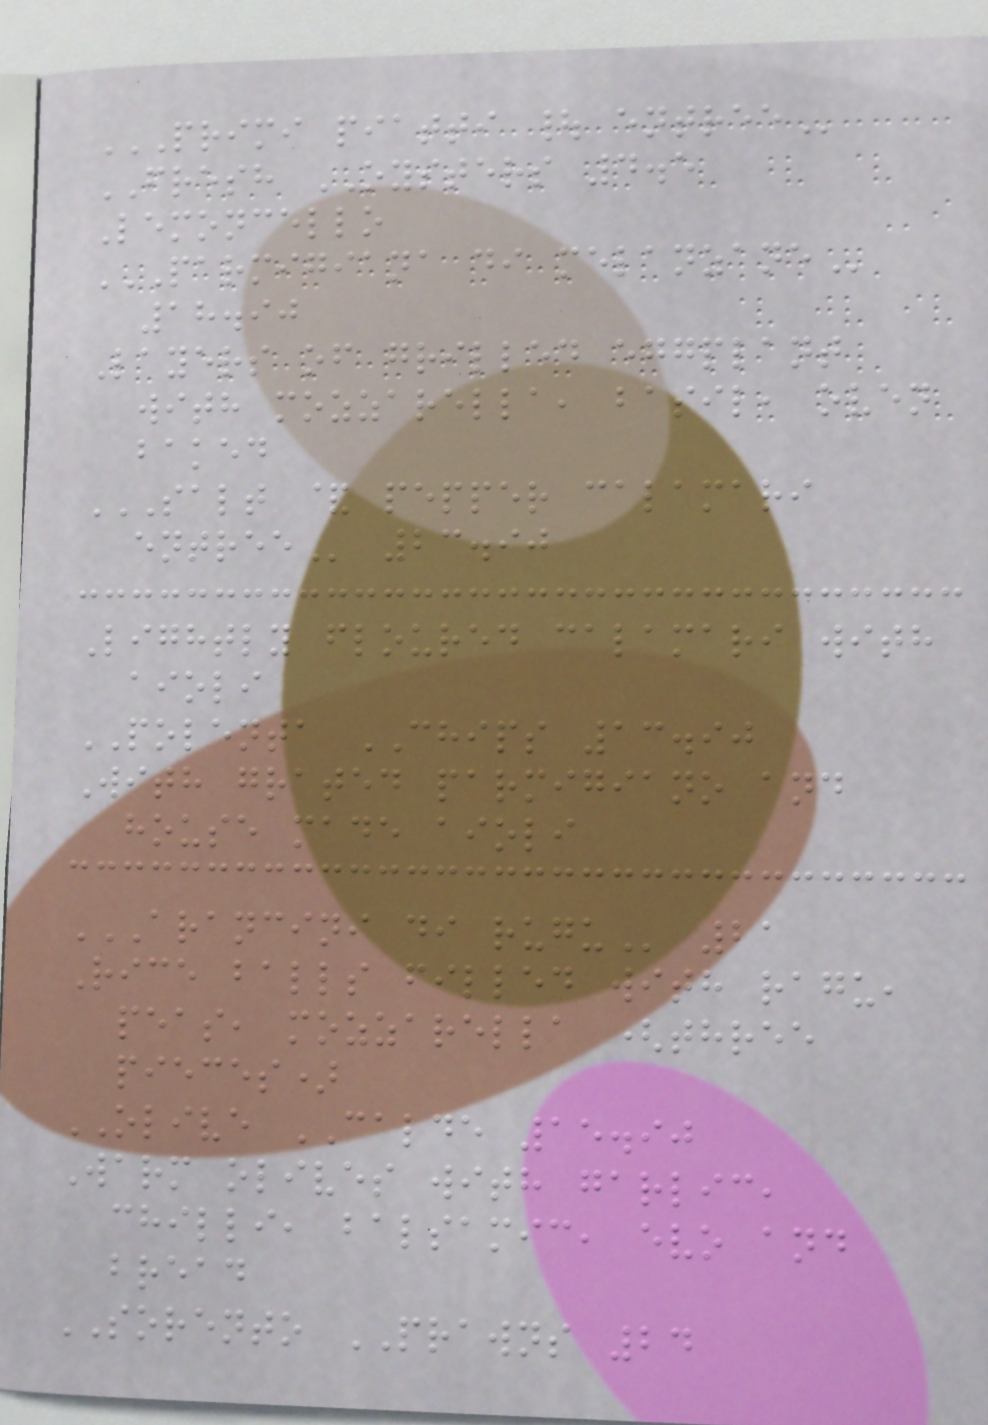PRIMI PIATTI | ENTREE
FRESH OYSTERS 4.5
Lemoncello
PARMIGIANA DI MELANZANE
18.90
Layers of grilled eggplant
with mozzarella, basil, oven
baked
SALT & PEPPER CALAMARI
ENTREE 23.90
Lightly floured calamari with
aioli
POLENTA CHIPS 13.90
With grated parmigiano and
house made aioli
ARANCINI DI RUGU 21
Rice balls filled with ragu,
peas, mozzarella (three
pieces)
OLIVE CALDE 15.90
Warm olives with garlic,
chilli, balsamic, evo and
bread
SORENTO PRAWNS 24
